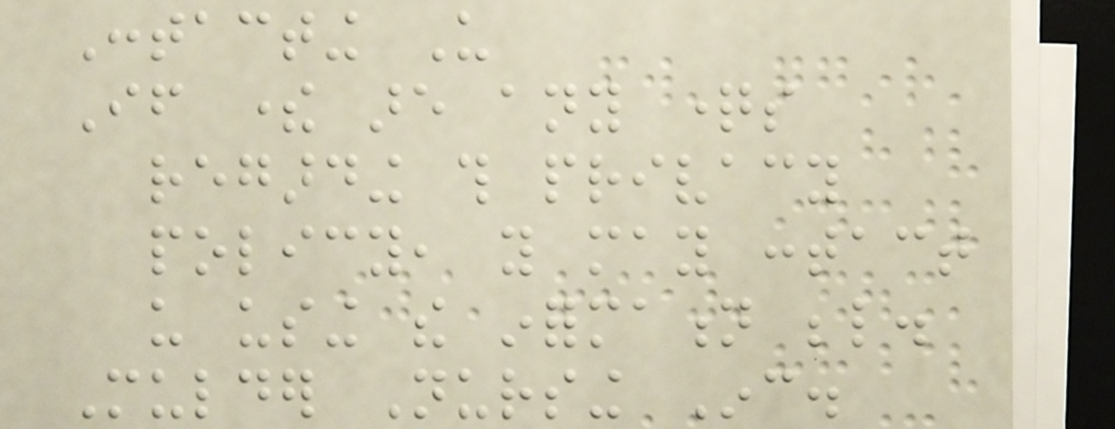Contacting Us
If there are any questions
regarding this privacy
policy, you may contact
us using the information below.
Mulder Nursing Inc.
